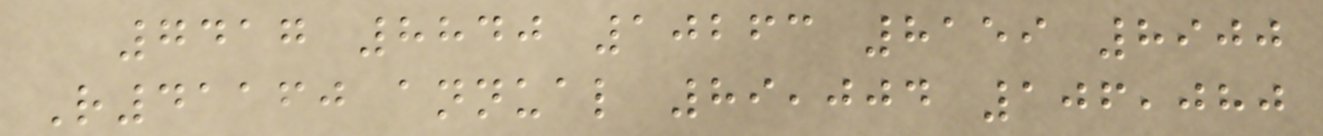7417 8840 10263 8159 8900
R41160 annual 89,004 106,080
